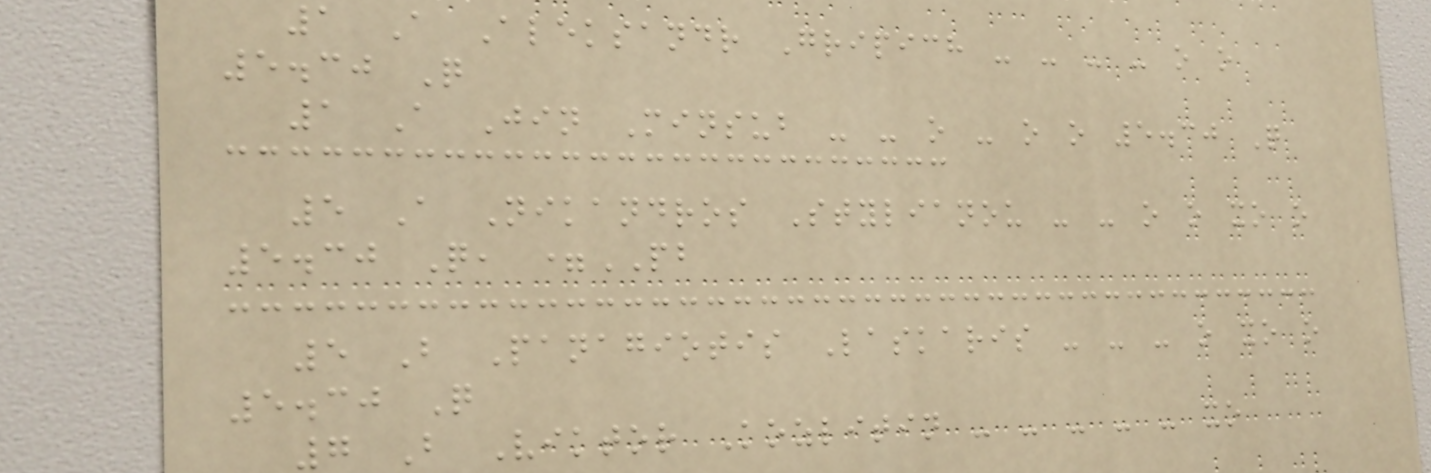1 A Aleksandr Gripich - - - - o o
5.30 Q
1 A Jin Minsub - - o - o o 5.30 Q
5 A Nikandros Stylianou - - o o xo o
5.30 Q, =PB
5 B Panagiotis Laskaris - - - o xo o
5.30 Q
7 B Viktor Kozlitin - - - - - xo
